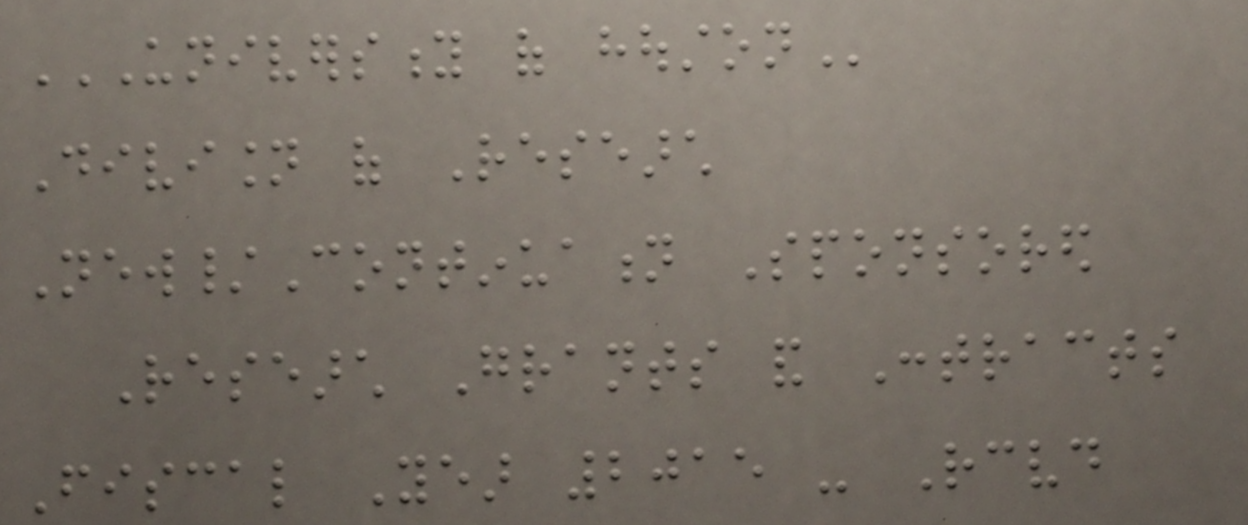UNIVERSITY OF HOUSTON
Division of Research
New/Continuation Sponsored
Research Grants and Contracts
Fiscal Year 2015 - Received
